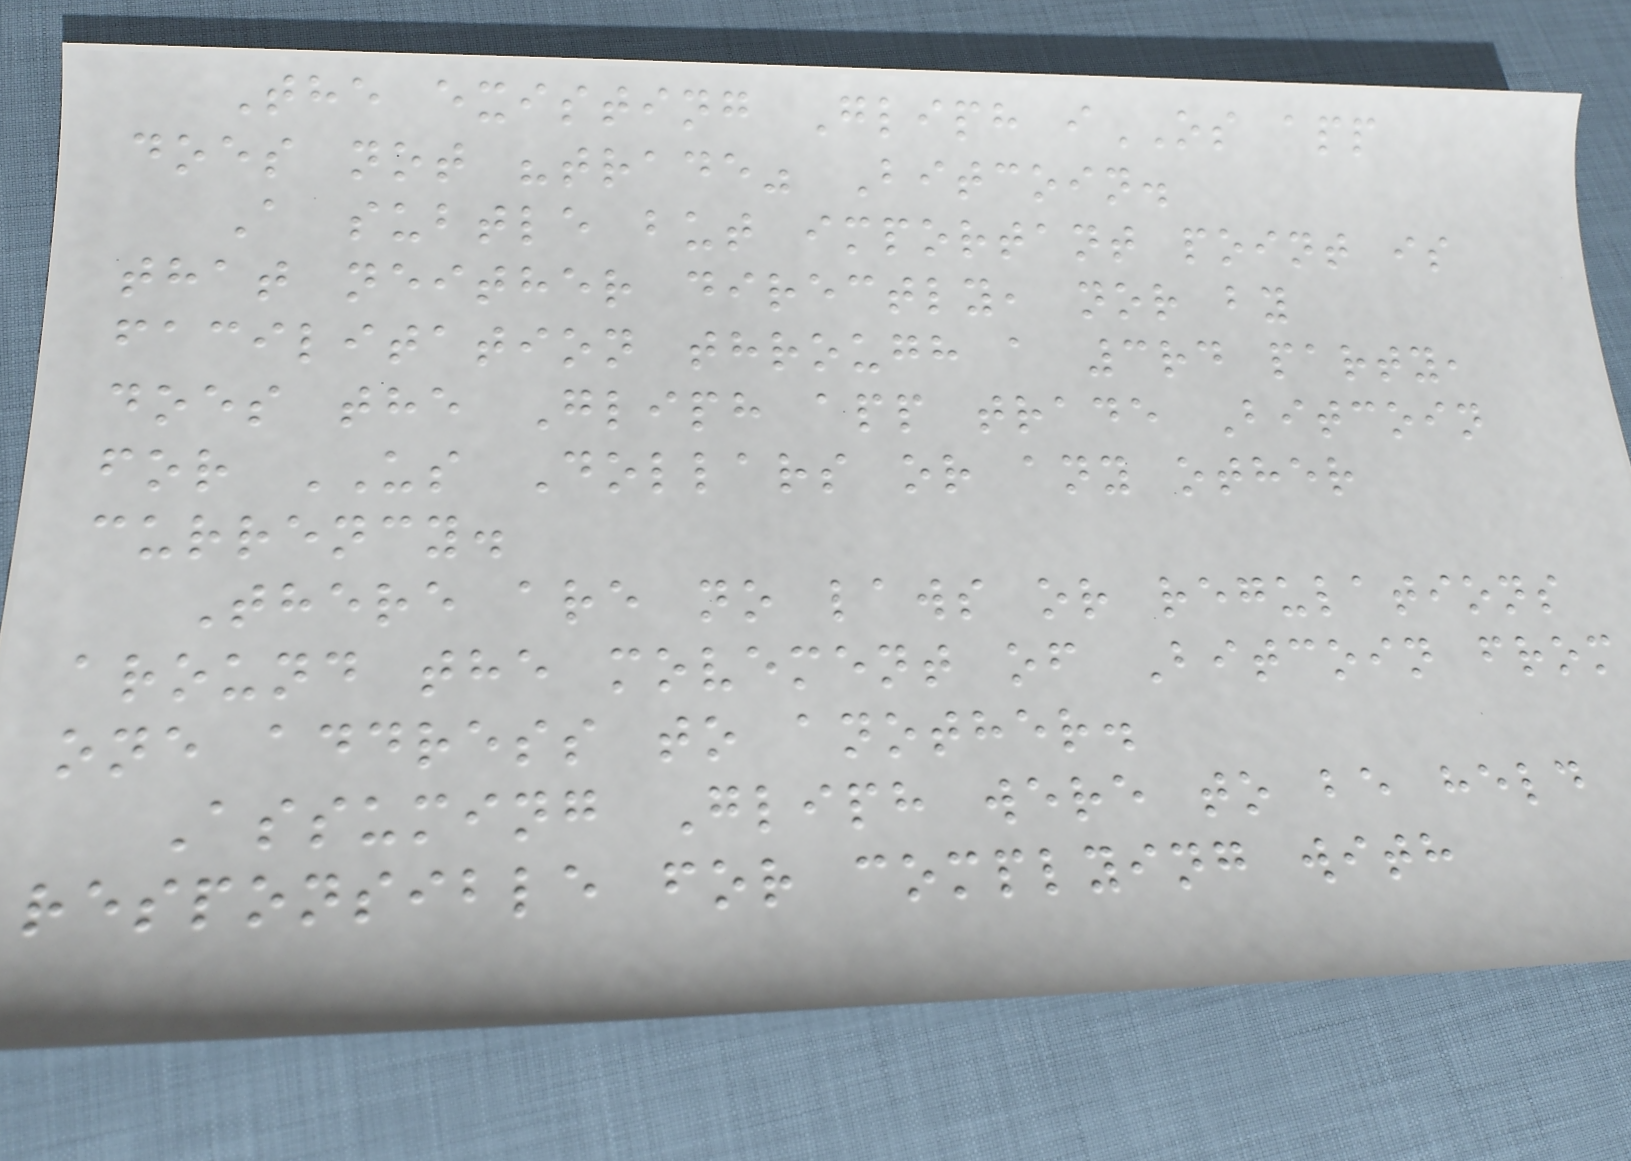The existing Gliph iOS app
does not "trade" Bitcoin.
A subtle but important point is
that neither directly, nor by
facilitation through a 3rd party,
does the Gliph app trade Bitcoin
for US Dollars or any other
currency.
There are no laws or regulations
around the movement of Bitcoin from
one address to another.
Assuming Gliph were to be held
responsible for complying with
